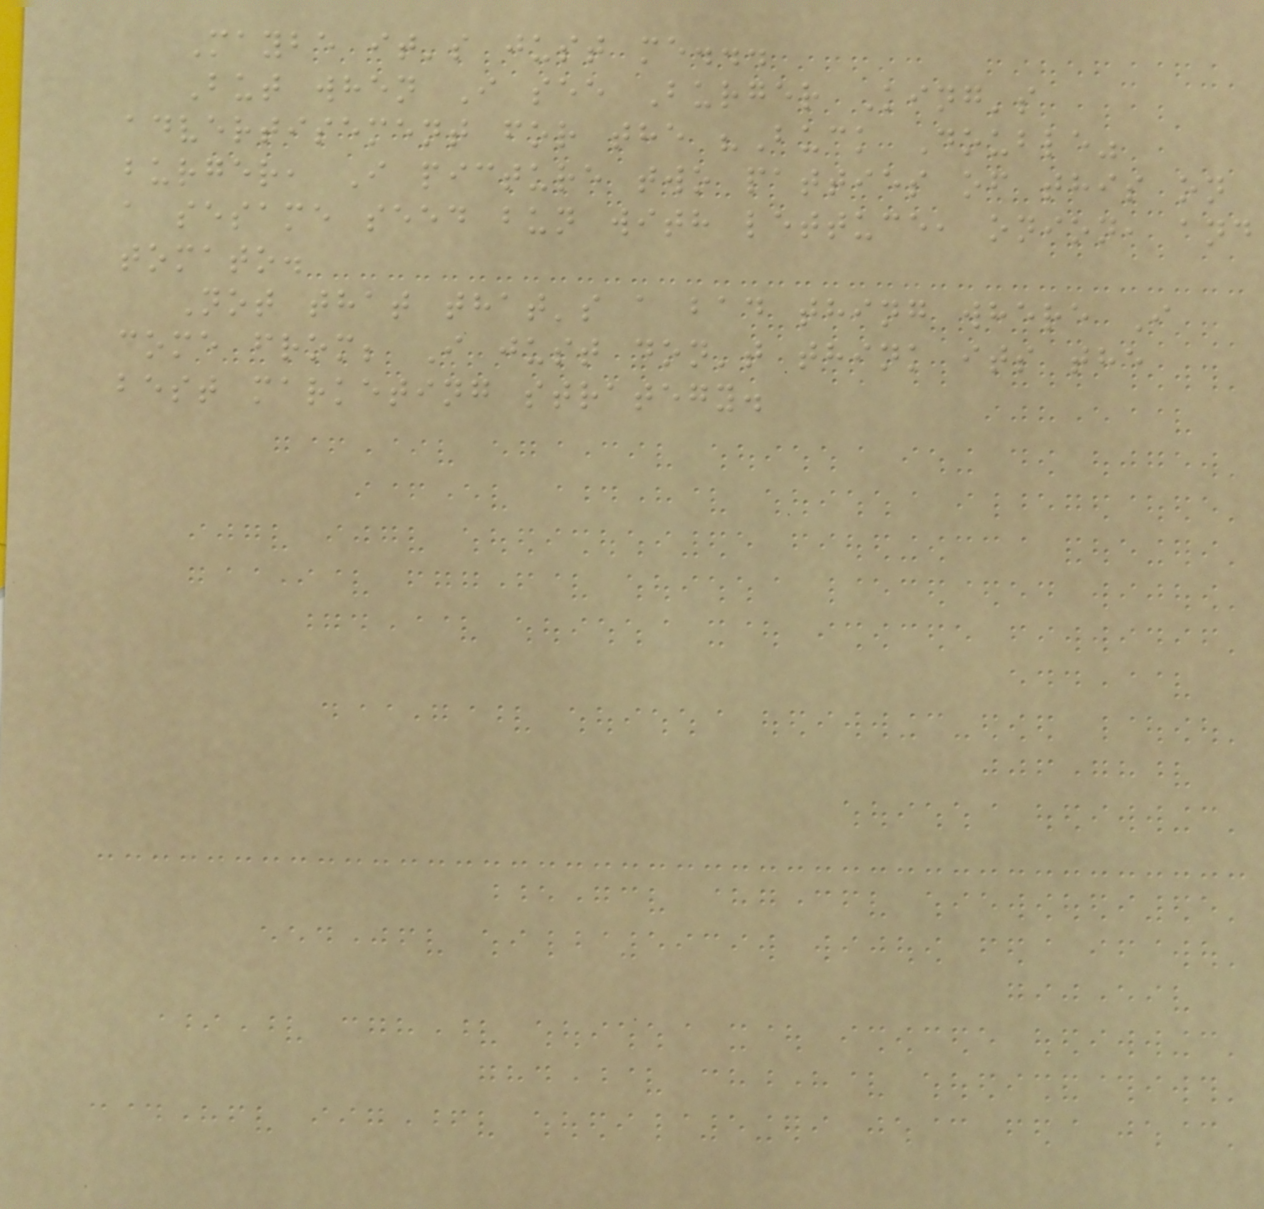Maybe it's just me...
But when I see Burger King's
advertisement for the "Buck Double"
burger, I picture two patties of this on
a sesame seed bun with lettuce, onion, and
tomato.
Not that that's a bad thing where I
come from; I just don't think its the
best marketing strategy.
